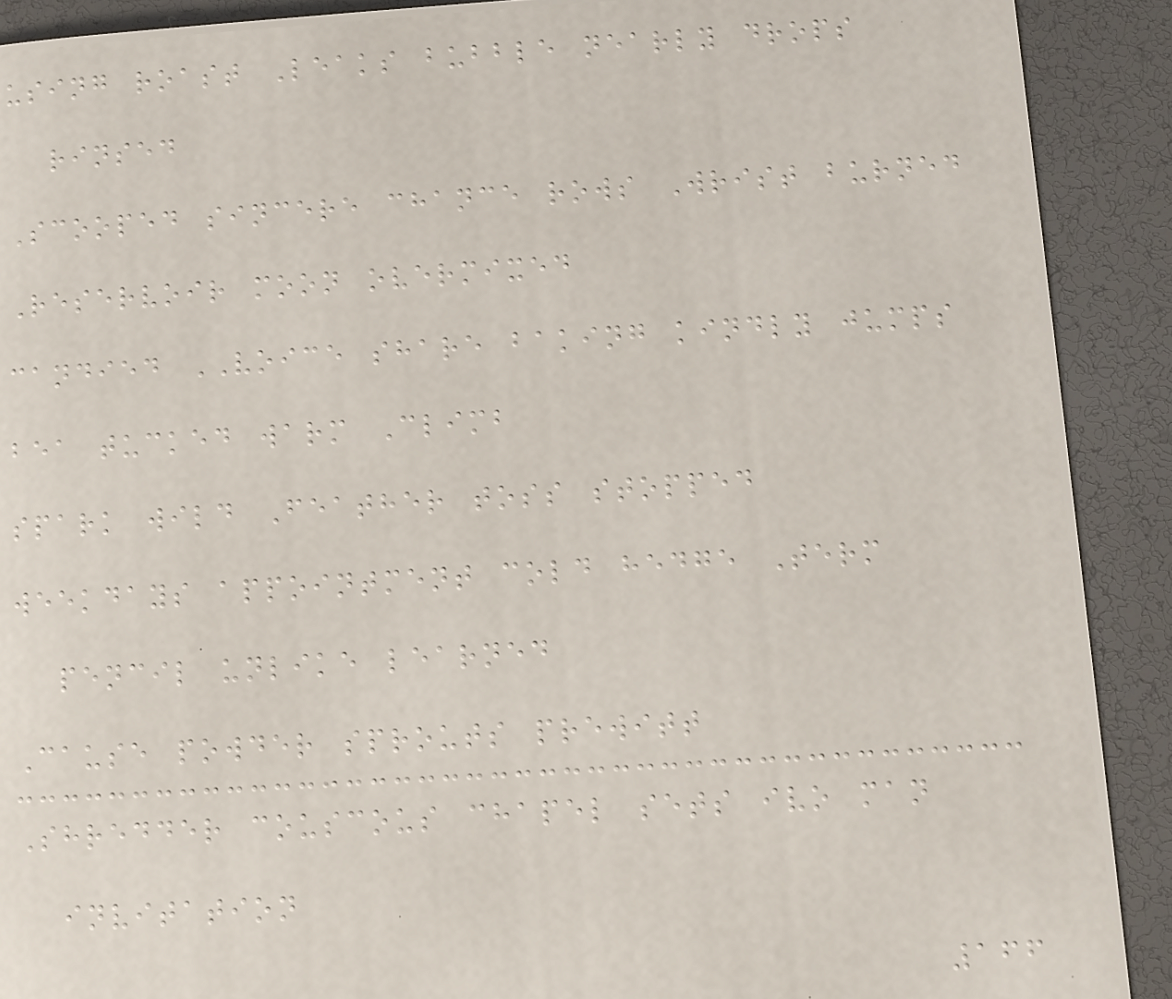using roast Leaks bubble nearly drops
rinsed
Scooped sincere chance rows Wrist burned
Reservoir moon overmixed
candied VOICE share baking kindly jumps
bea tucked warm Climb
spark wild Feather toss stopped
weekdays appointment cold hedge Term
pencil unlike learned
Cause powder sprouts prewitt
Shredder couscous chapel sets ivo man
invitation
166
